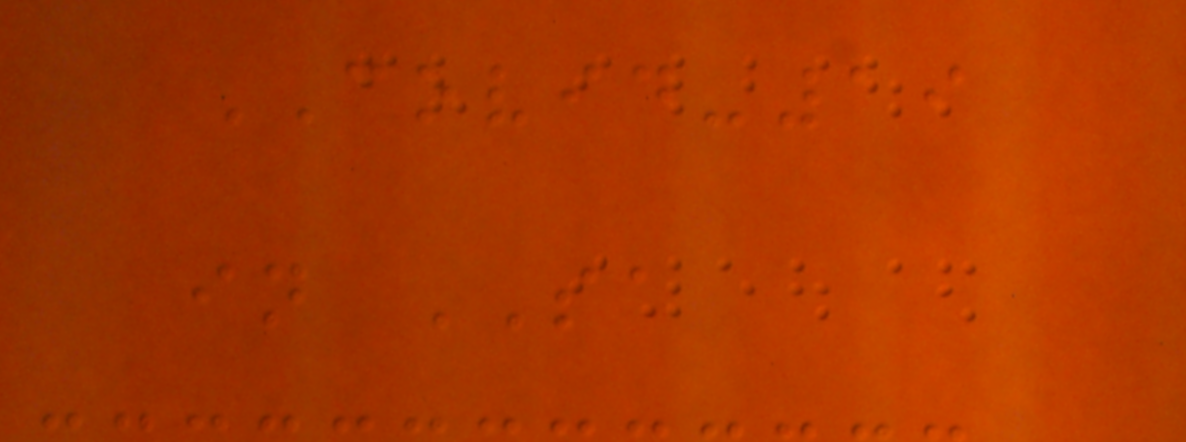COVID-19
in SA
